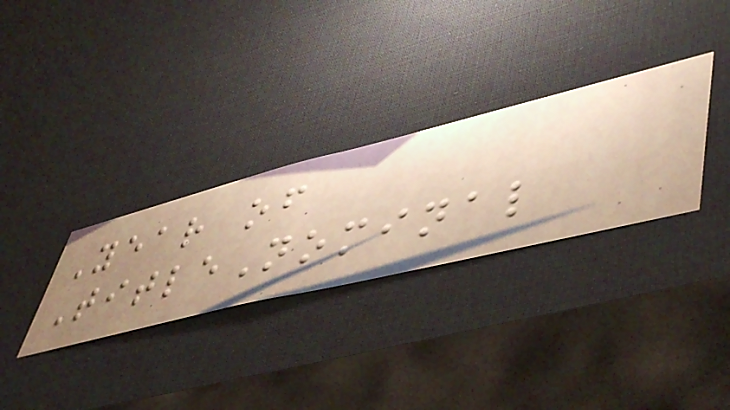Year of
TitleNominal
